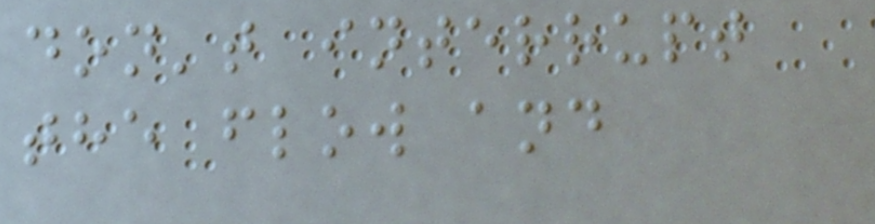don't interrupt
the flow and
